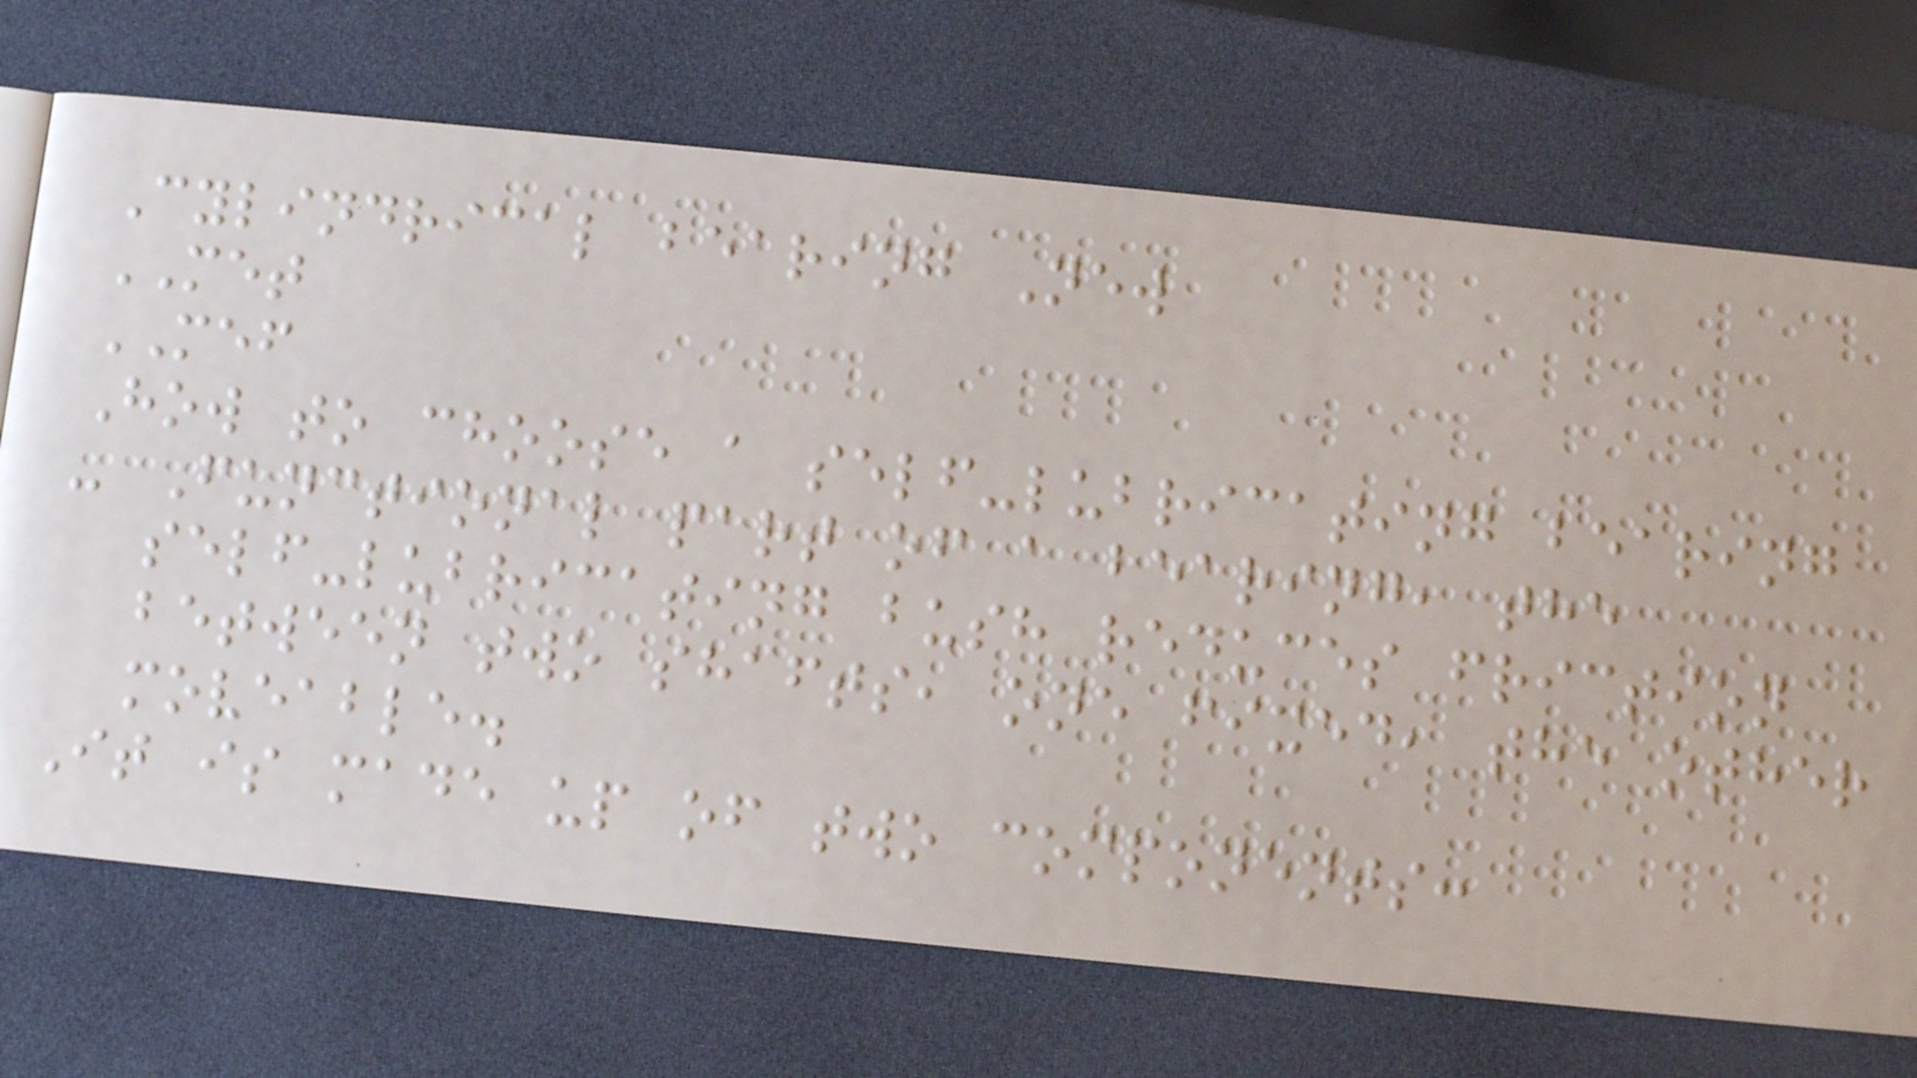Cylindrical bearing New
MET
MEF
How to choose a self-lubricating bearing
- Functional part of a bearing, the
self-lubricating bush reduces friction
between two shafts, one fixed, the other
moveable.
It is made up of two components:
